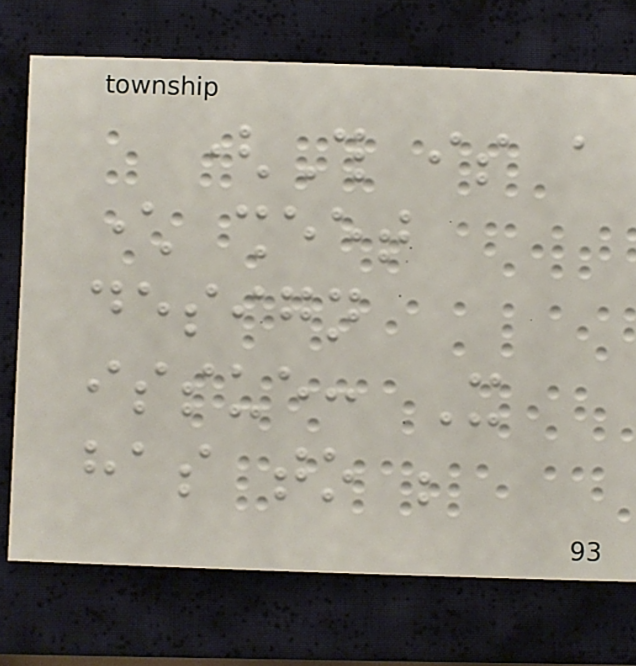(This is a
character sheet
design
issue: It
has to be
